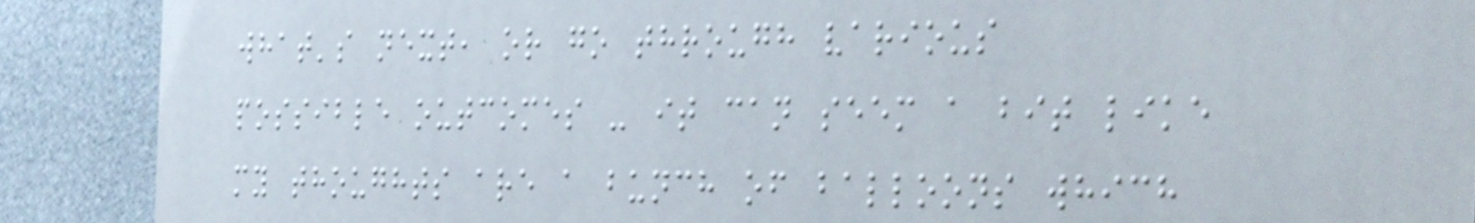what's next, or go through various
possible outcomes - it can seem a bit like
my thoughts are a bunch of balloons which
